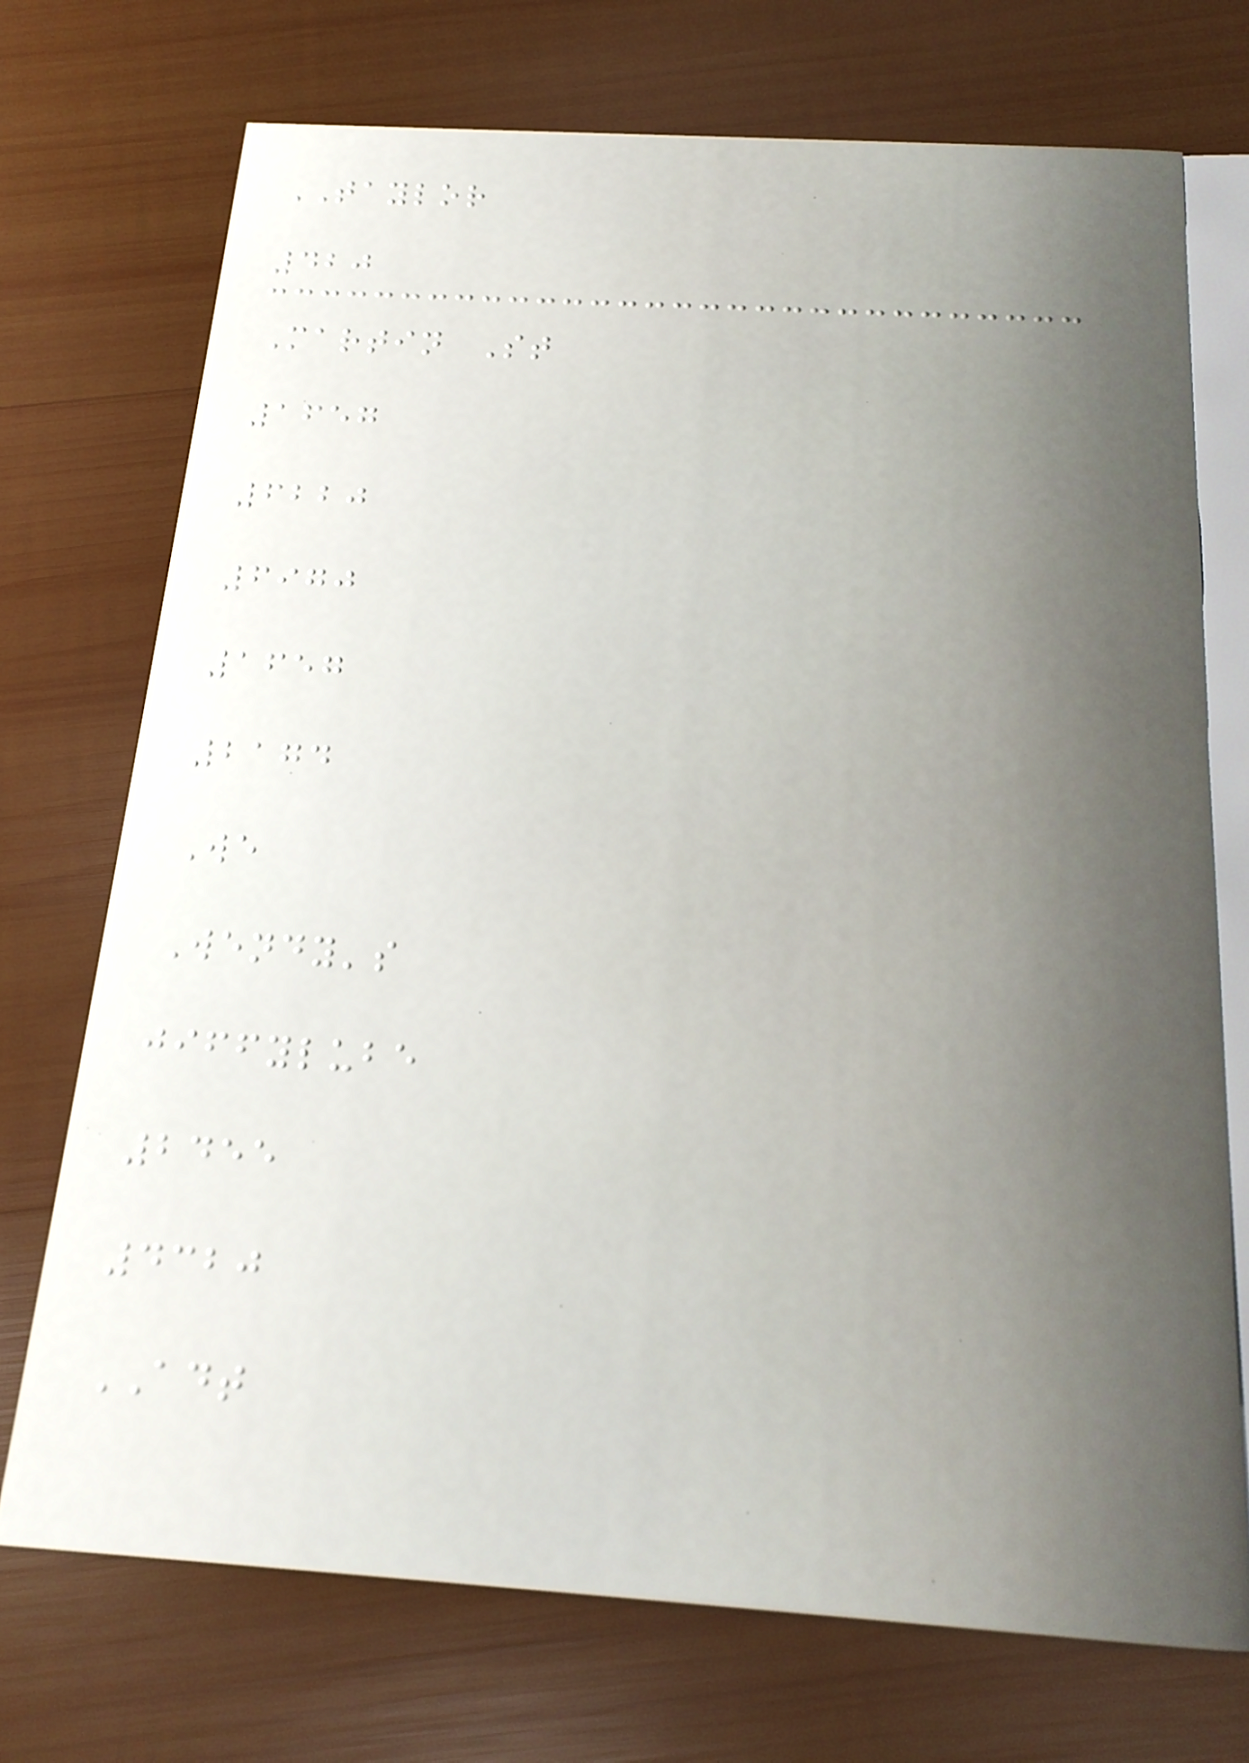TAYLOR
420
Martin St
1657
6220
6970
1657
2174
We
Wendy's
jiffylube
2455
4320
ADT
